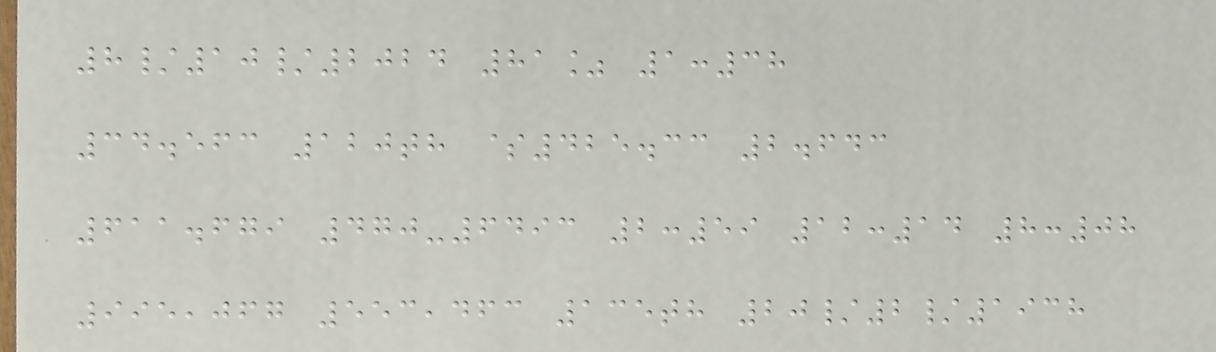8/10/2024 81% 1:38
34.563 120th $425.33 2.643
611.679 470-6493 2:59 12:14 8:08
995,067 553,463 135th 20/2/1938
